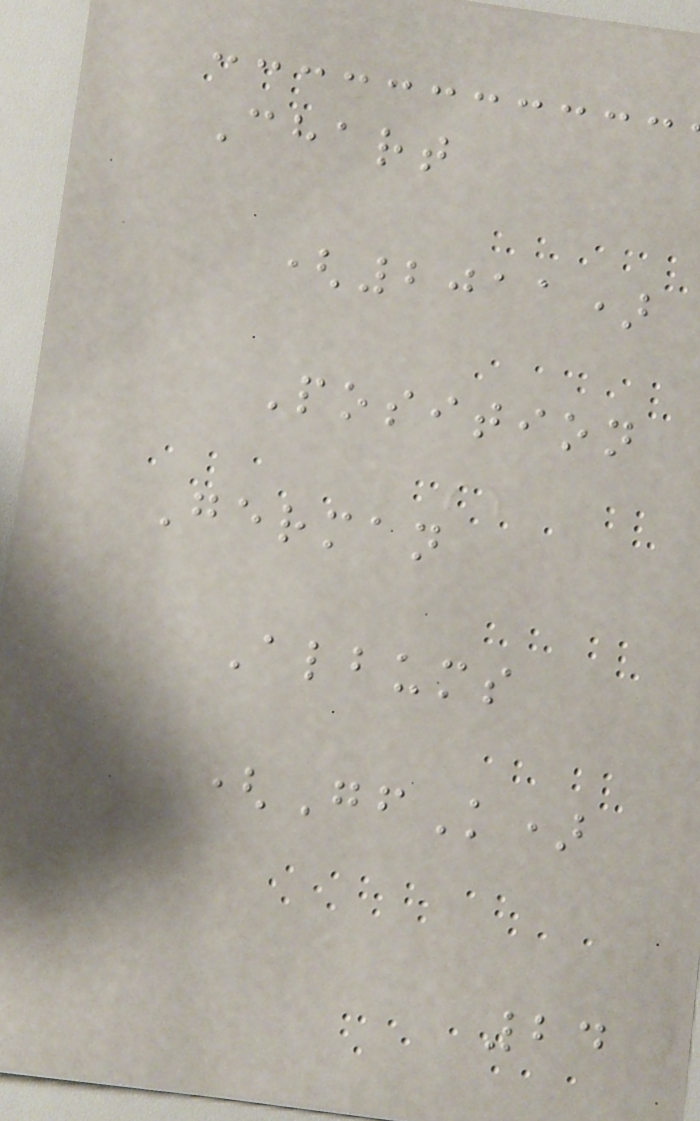Chart
(2011)
Position
German
Albums
(GfK)
24
